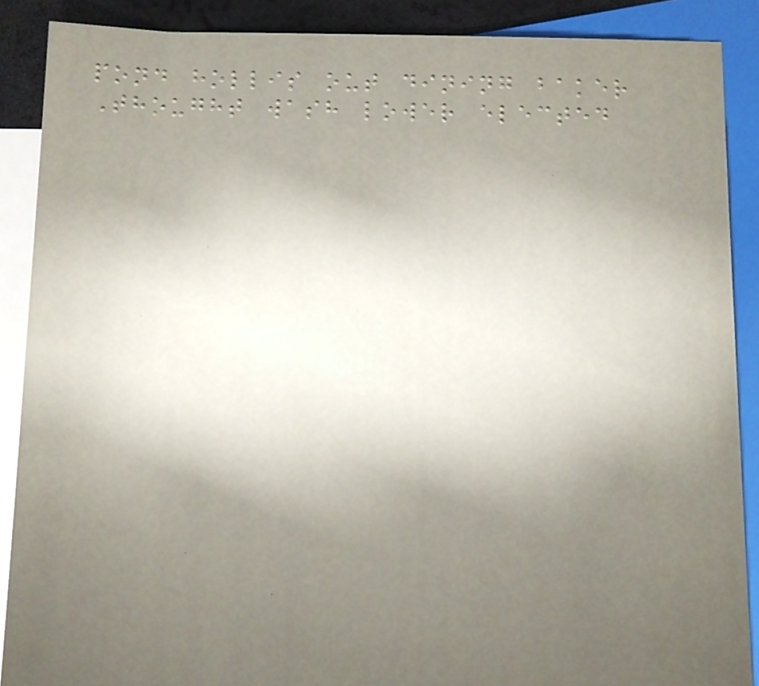pond hollis out dining baker
Thought wash lower elected
